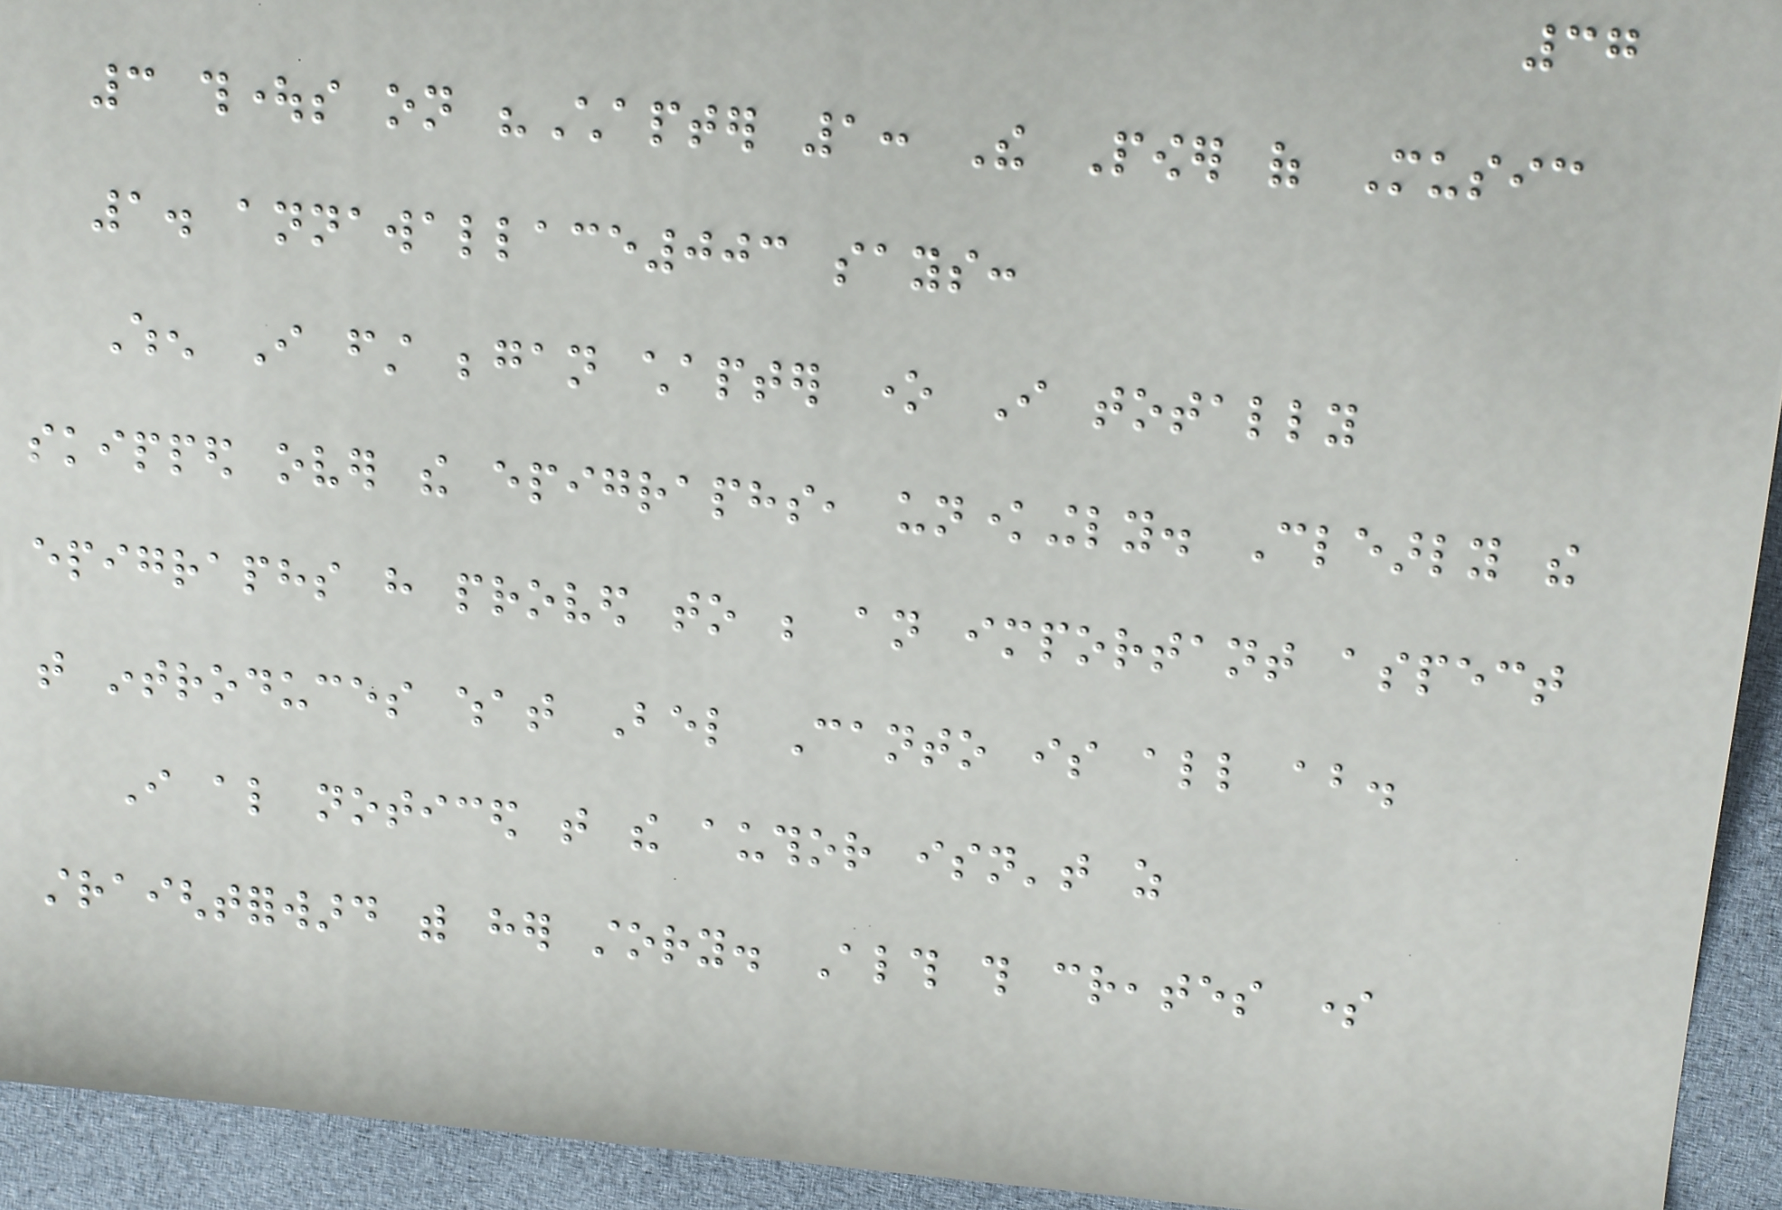37
3 thoughts on "Chapter 1: The Power of Music
1. annawallace003 says:
When I first began chapter one I totally
skipped over the epigraphs, unknowingly. Clearly the
epigraphs have proved to be an important aspect
that introduces what Bel Canto is all about.
I also noticed that the author isn't as
straightforward with her story. Although this creates some
